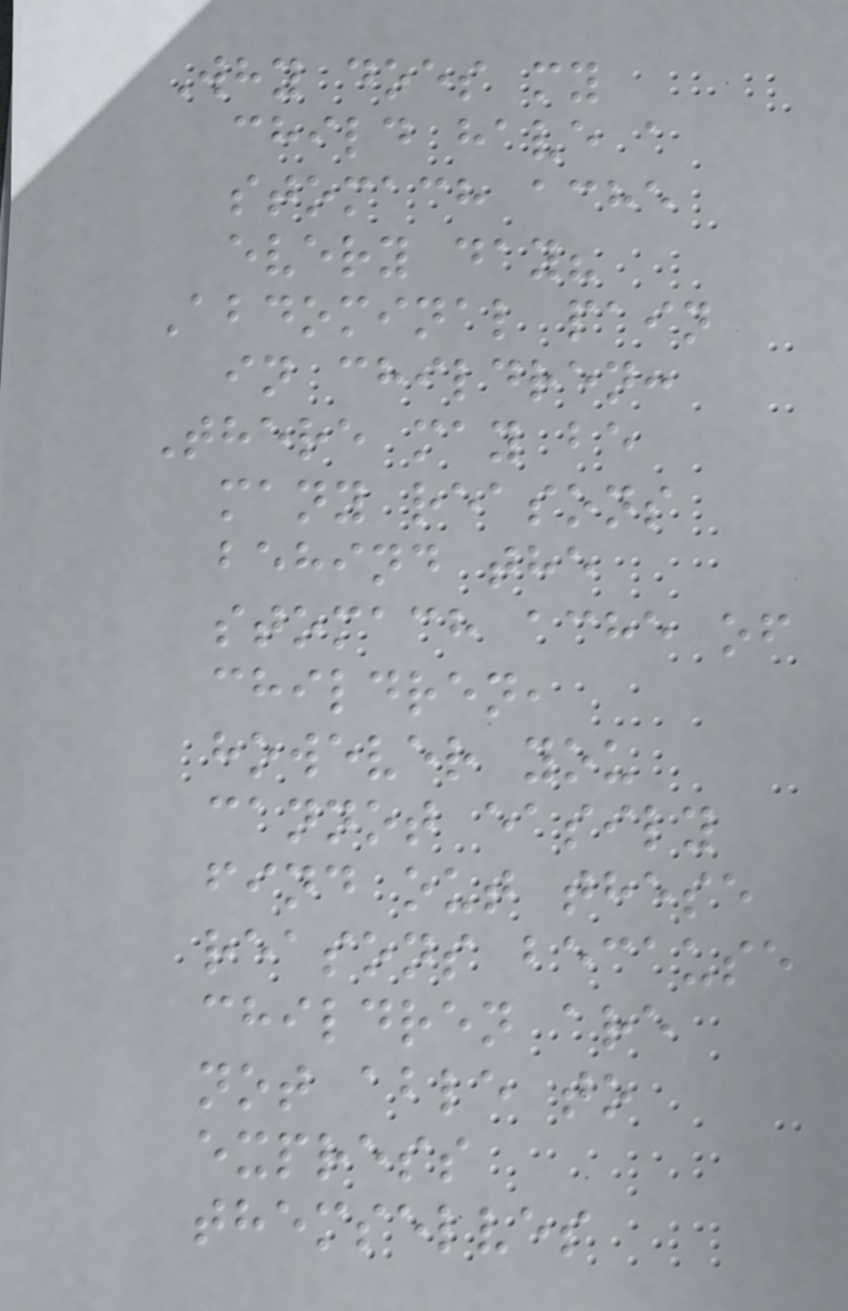Why does my
child have a
stomach ache
every day?
Abdominal pain
in children:
There may be
many reasons
behind the
stomach ache of
children,
however you
cannot easily
find out these
reasons because
children are
not able to
express
themselves
